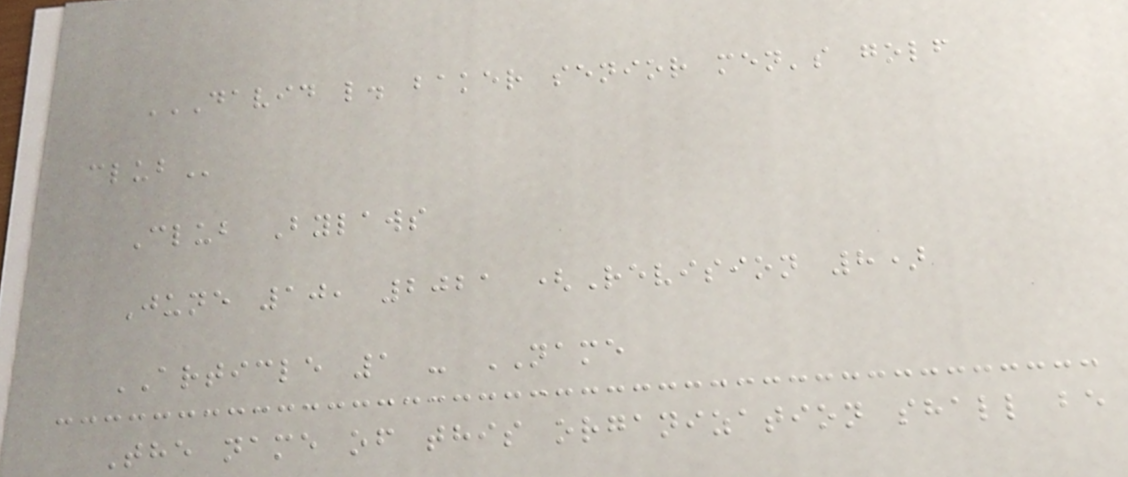DAVID L. BAKER SENIOR MEN'S GOLF
CLUB
Club Bylaws
June 10, 2021 (Revision 8)
ARTICLE 1 - NAME
The name of this organization shall be
